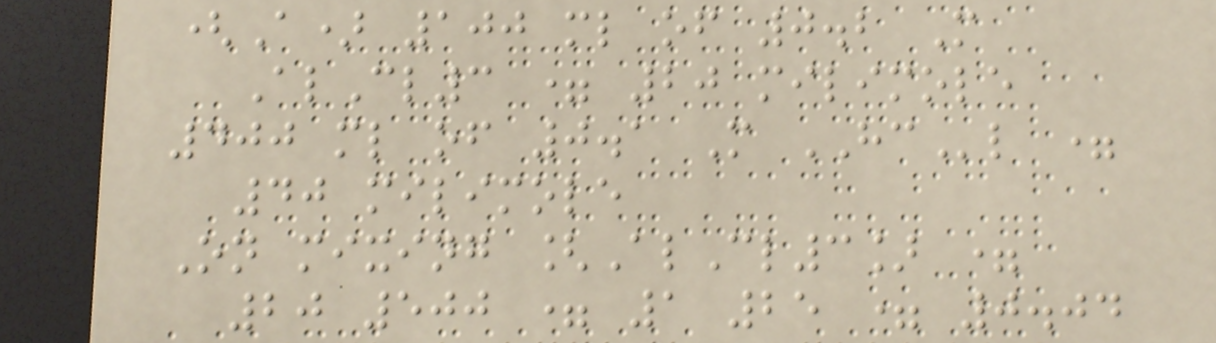(A) 100 ml of 0.2 M
AlCl3 = 20 milimole
400 ml of 0.1 M HCl =
40 milimole
On mixing [AlCl3] =
20 500 = 1 25 = 0.04
